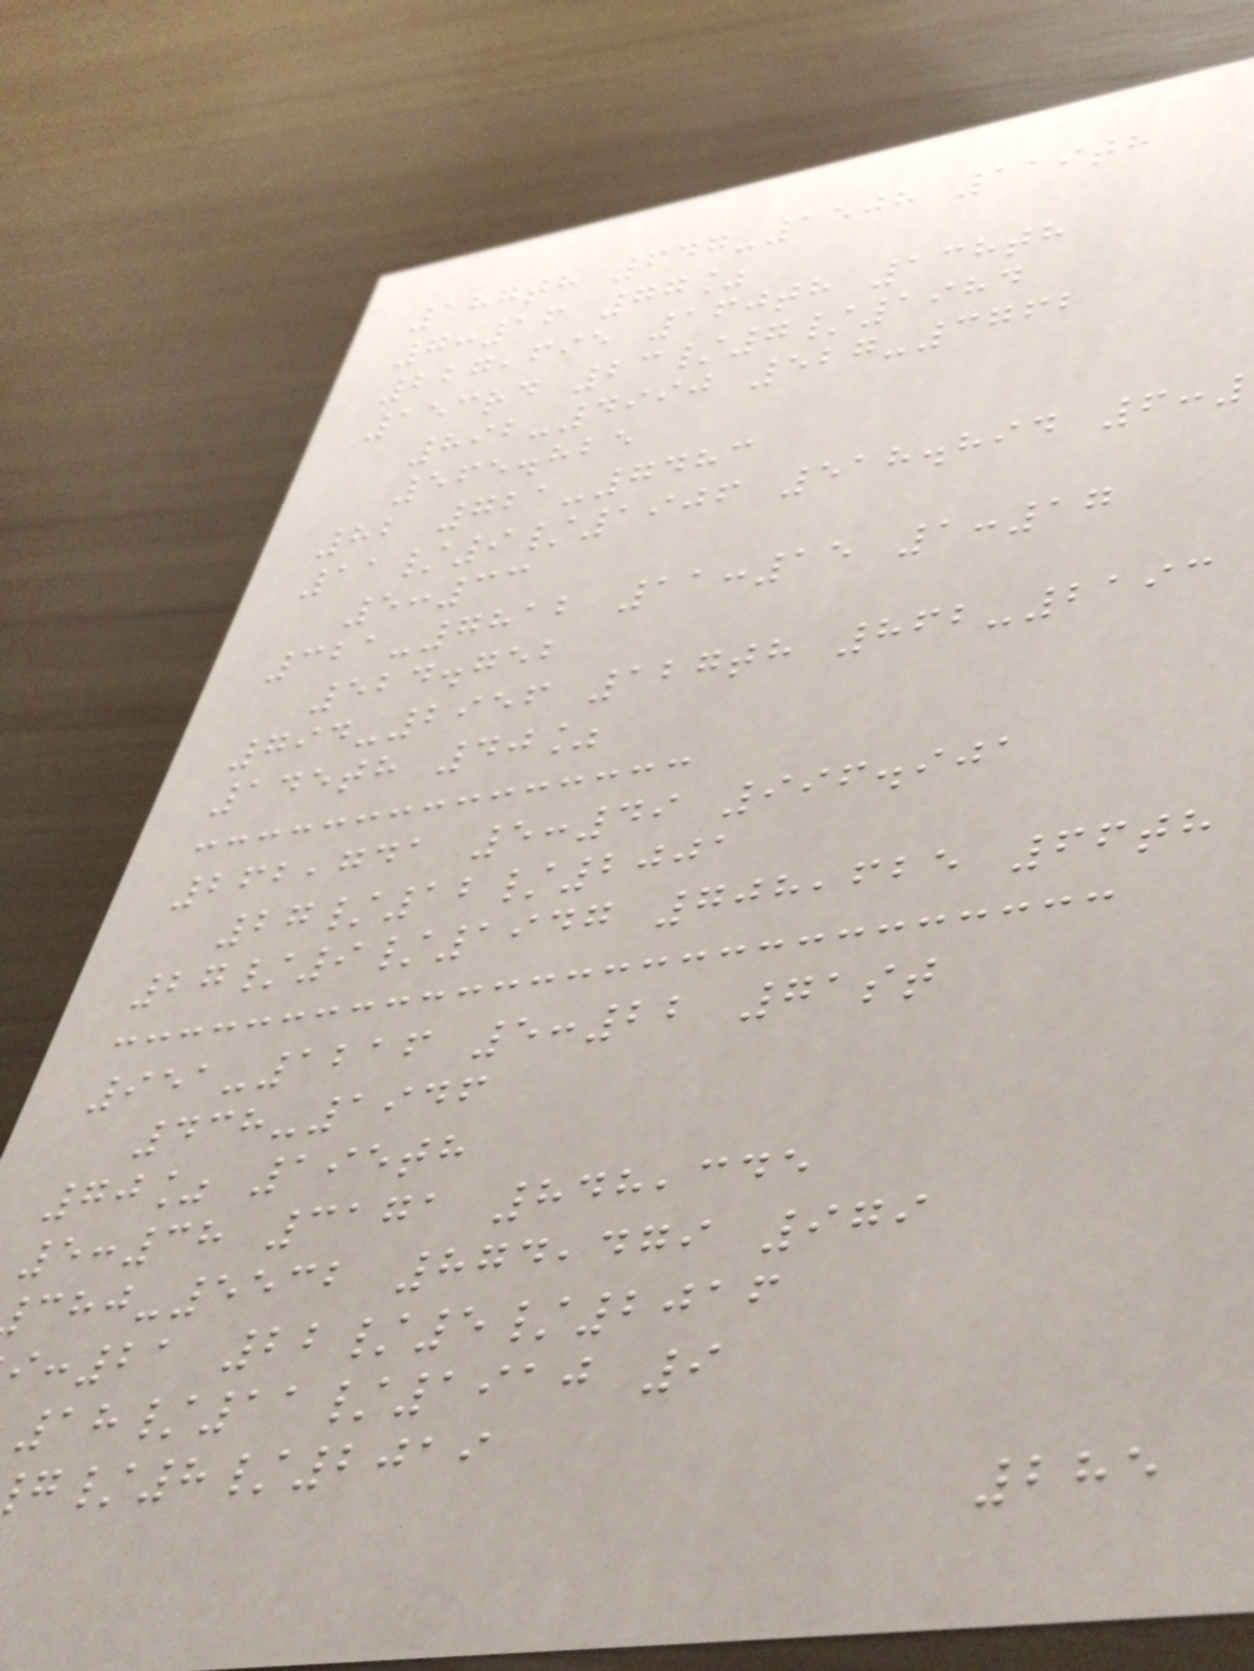187th 647-1508 119th
7:16 77%
227,695 160th 138th
153rd 23/7/1984
892-4990 527-3762
565.825
82 721-7483
11/9/1906 518.894 6:
5:33
321-7812 11:15 1:17
524.752
794-2956 127th 862-2193
145th 40%
262,741 5:49 996.901
27/12/2001
27/9/1947 708,625 66th
951-1216 5:22 71st
438-1946
70% 195th
5:38 3171 848,345
-5532 874,479 979
:21 22/5/2016
18/11/1910 9
/8/2019
285
